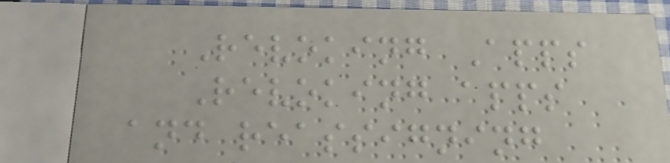Revoking Apps
Revoking apps
and reassigning
